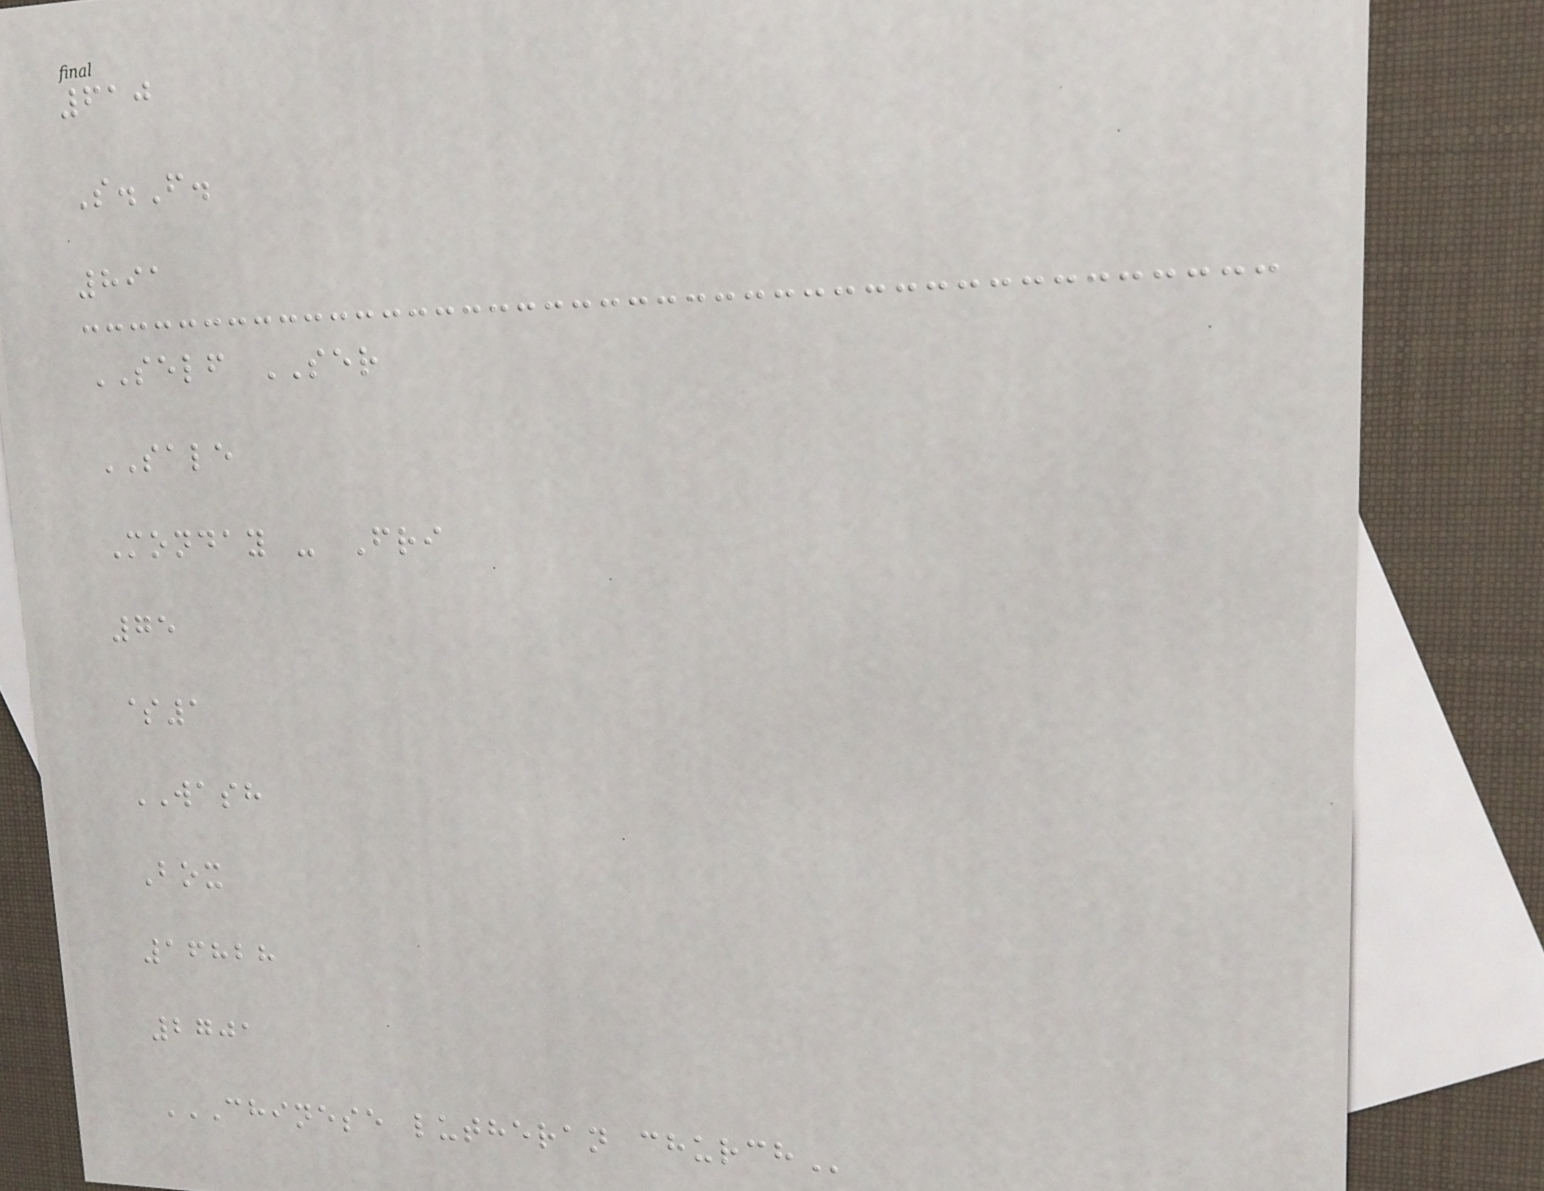610
S.F.
891
SELF SER
SALE
Monday - Fri
75
$1
WASH
Box
16828
2701
CHINESE LUTHERAN CHURCH
